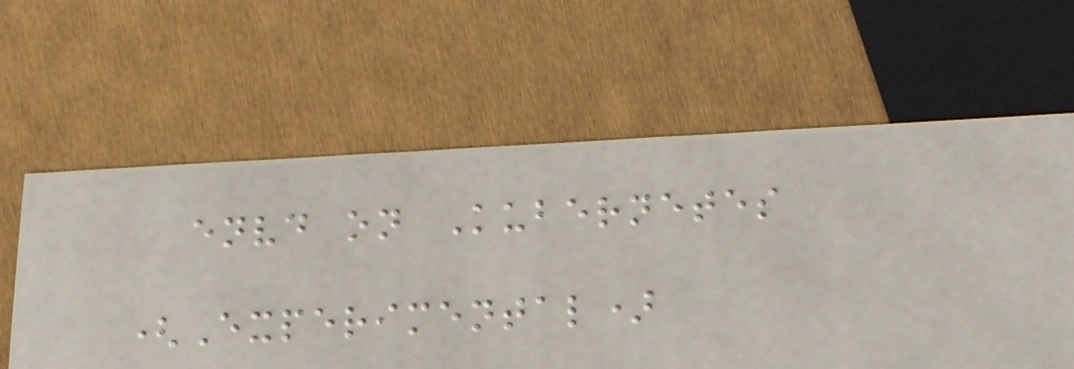envd on Kubernetes
(Experimental)
